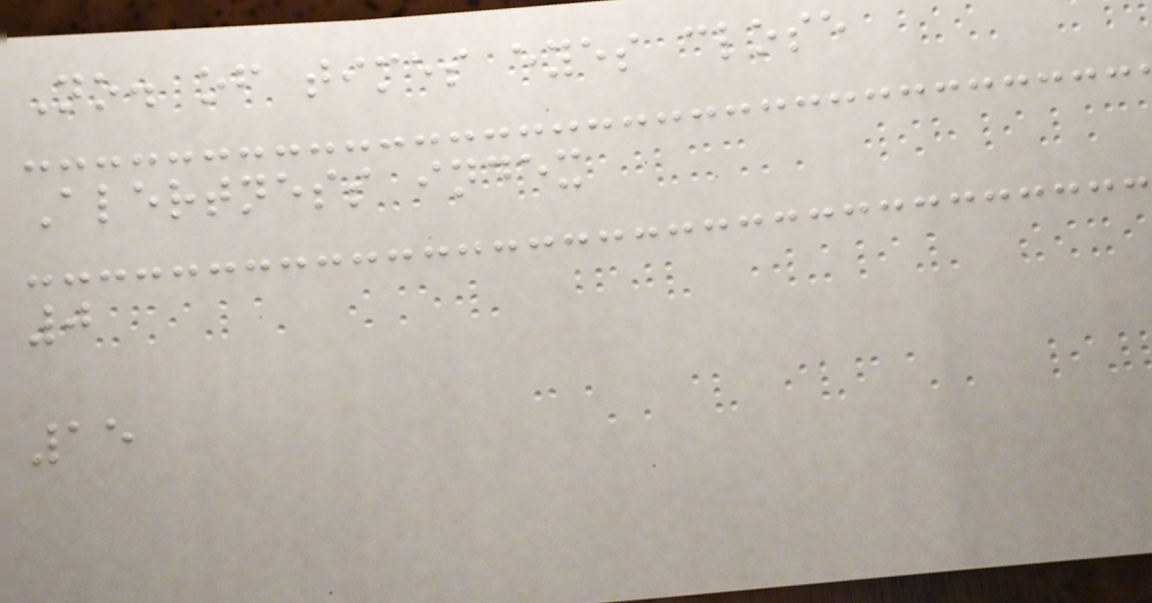No. of times eyes close
Alertness index
0
15
